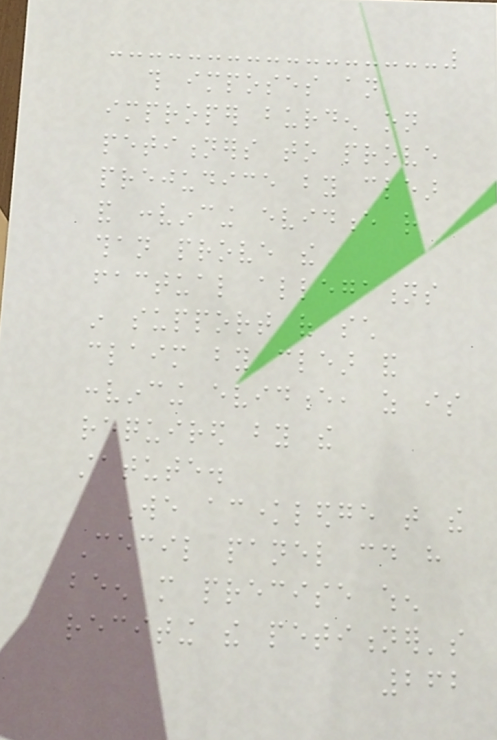this imposes an
improper burden on
petitioners to prove
prejudice by clear
and convincing evidence rather
than prove the
factual allegations
in support of such
claim by clear and
convincing evidence, as is
required by the
statute.
We acknowledge that the
Cecil panel could have
been more precise when
reciting the petitioner's
262
